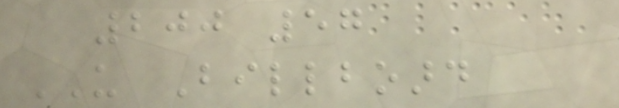200 57
US Billboard
